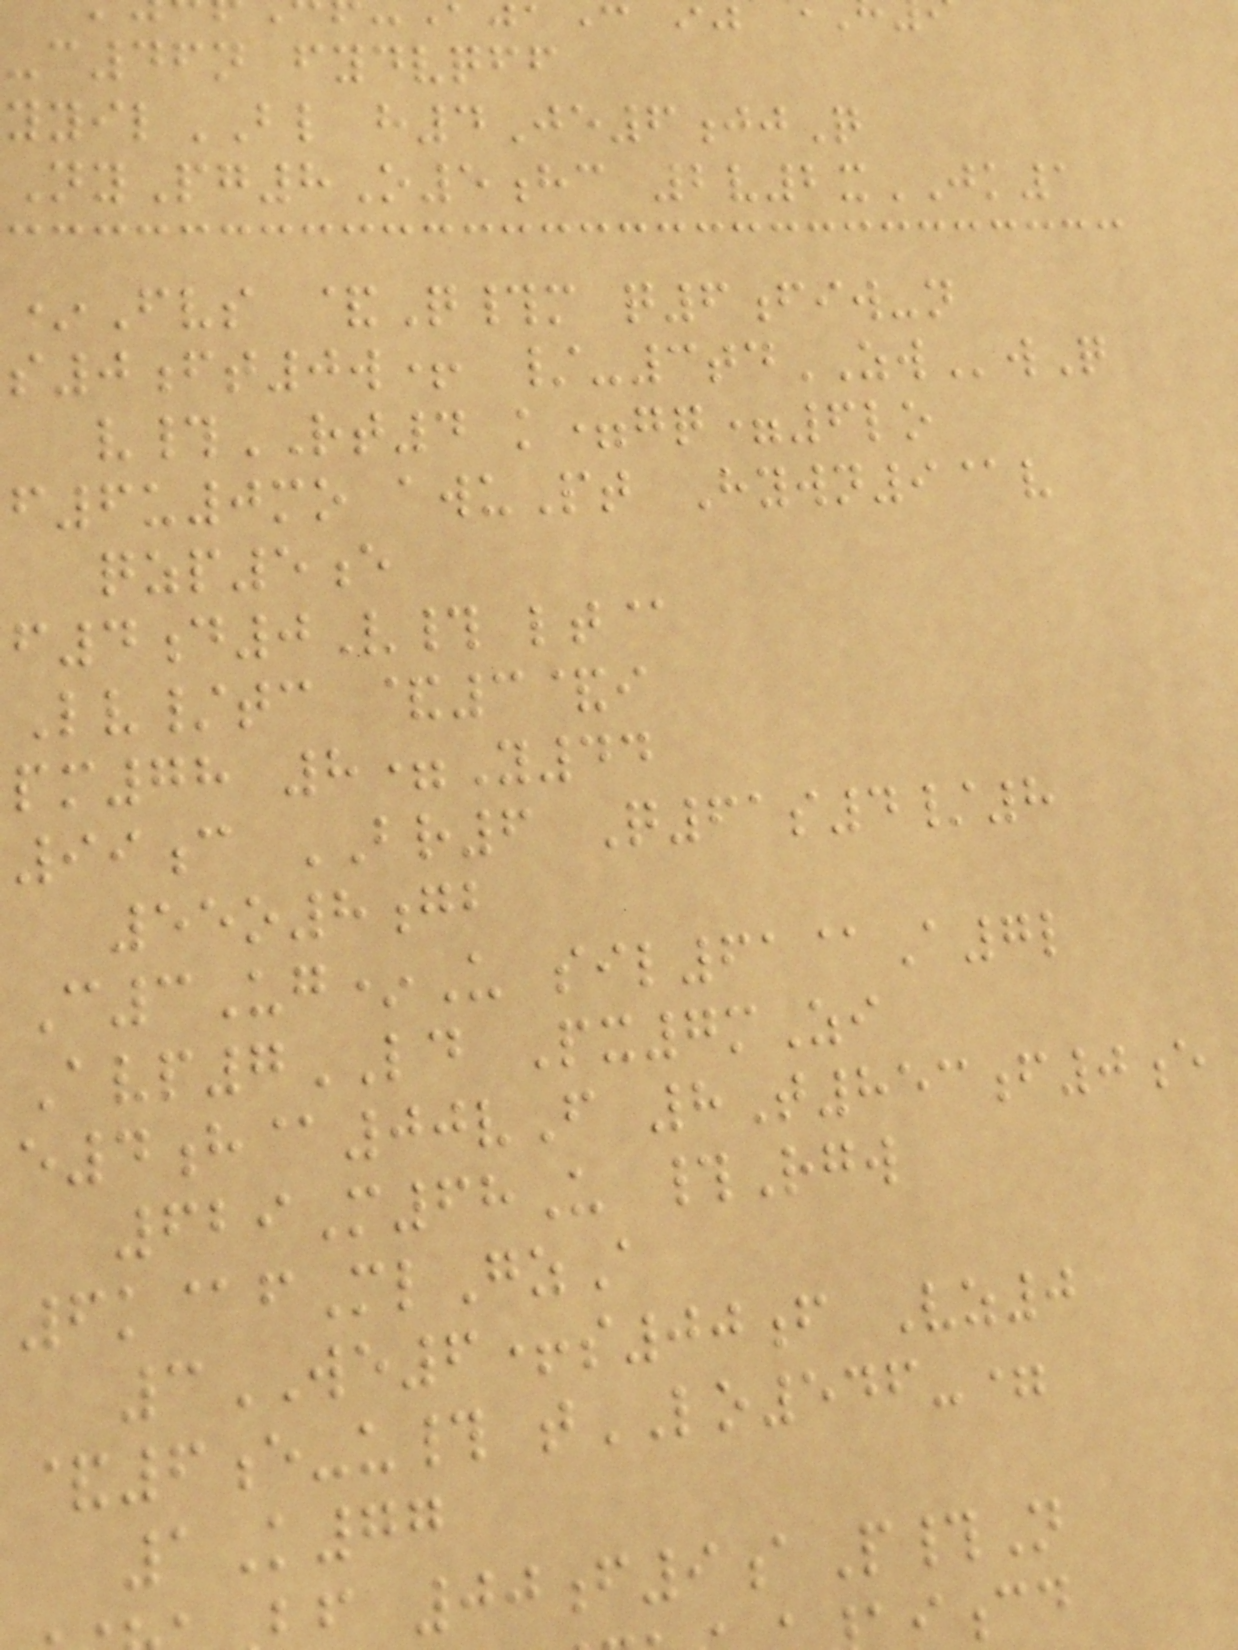-c46n fydvqff
yyilBL h4Je6jjQ
NyPg8O5hc 2v2xJK1
*Fvs &Q#m q6fiw-n
s0ft0w+ /-3tdZWwQ
v#RT4 k=gq=6lo
f6u0mo awuPt Hywn9@v
qzp5e
f4d0V# lt@
Lv/tc &3&i
pm78 8=Y44
99c BR6 Q61s4/8
55o8gb
C3Ug*U sil61@A7l
Avp7LD Px7mZi
e4h@00vF 8T853f0e
629M68U #Rgw
6k@fMlGzA
3WE6+s00f Vz0
&6e-u# tLO546-=
1K77
f 00f9aP#N
